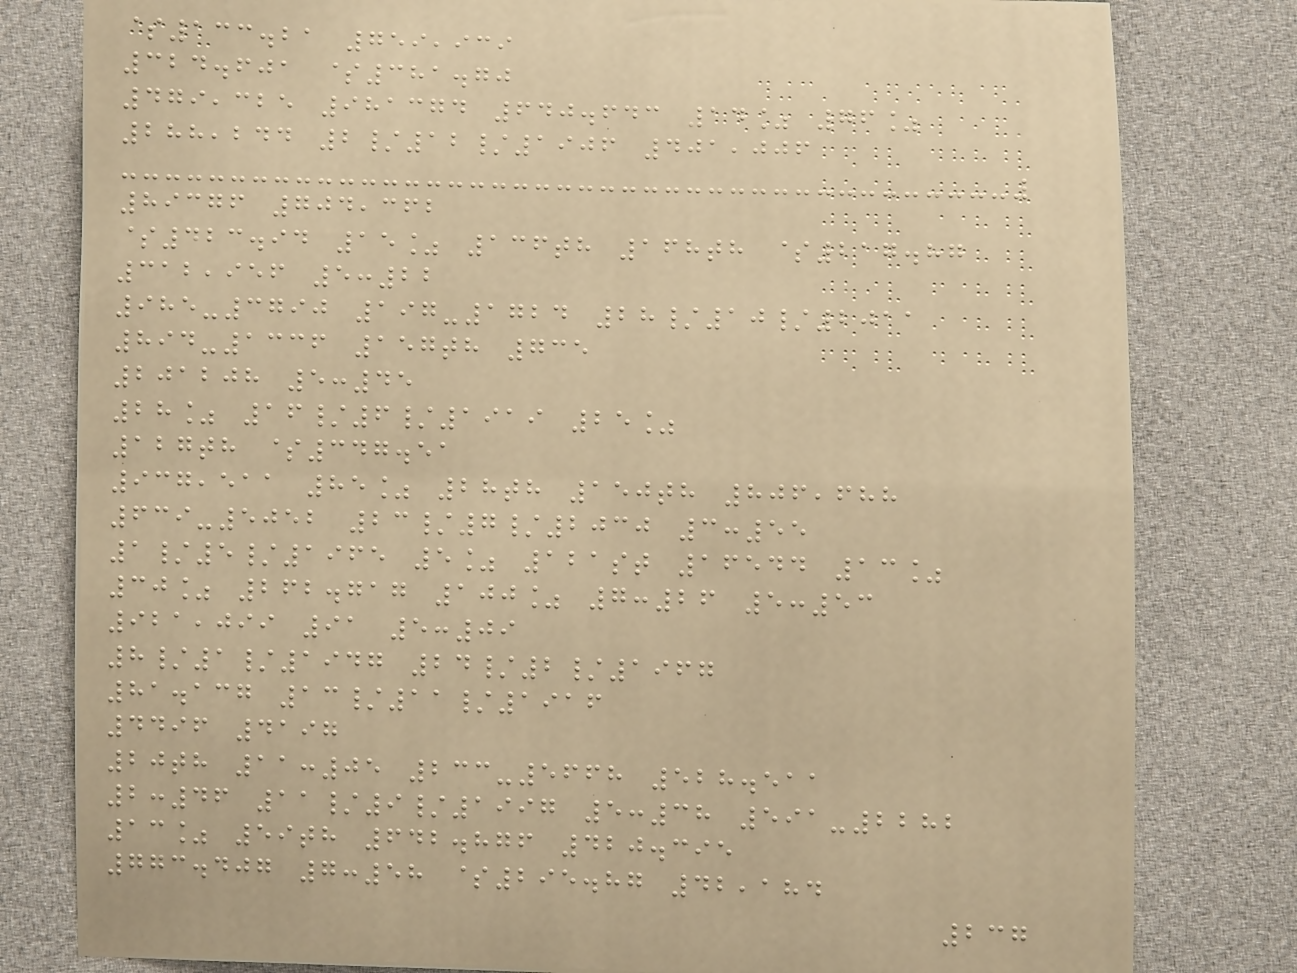$133.21 759,939
324.601 $381.70
479,325 981374 640.643 14% 76%
288,244 2/12/1906 401,006
89376 704,362
$423.94 15% 136th 168th $217.87
312,956 5:22
985-3790 197-1724 28/10/2011
894-1336 157th 735
201208 5:45
28% 16/6/1919 25%
127th $347.51
937,511 85% 28th 150th 806,688
639-5052 23/7/2030 3:55
1/5/1965 5% 121st 16544 13%
30% 262.717 100% 7:26 5:53
921,099 91 5:09
8/1/1947 24/2/1967
81.137 13/11/1916
4496 4197
20th 11:05 233-5668 528.511
2:46 11/9/1997 5:38 591-2282
13% 59th 642.876 420.395
773.407 7:58 $295.87 42,184
237
